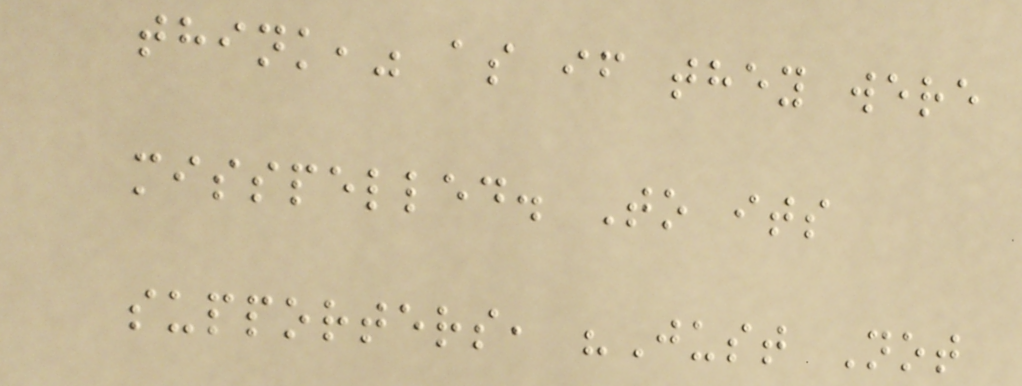think," as if they were
misspelled. To its
supporters, "Just Not
